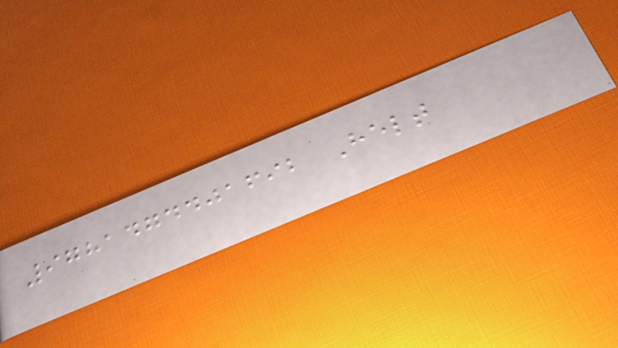9781474401692 Helt
